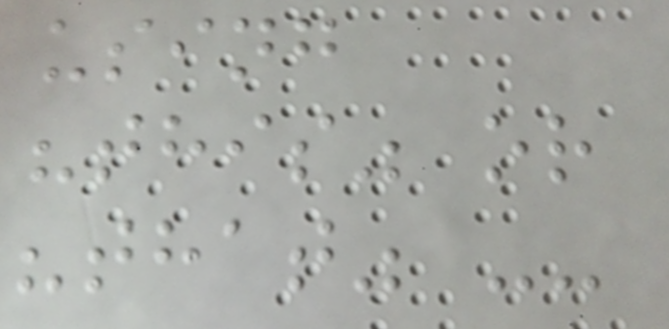using
"this" or
"that" --
